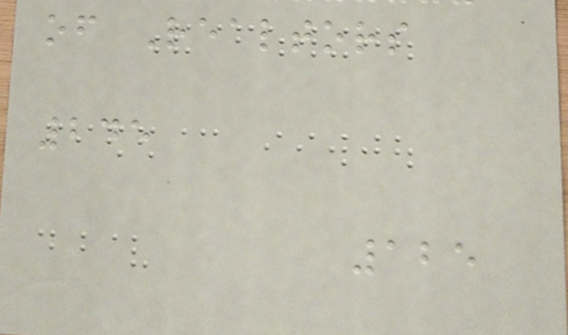of Realtors
245
125
